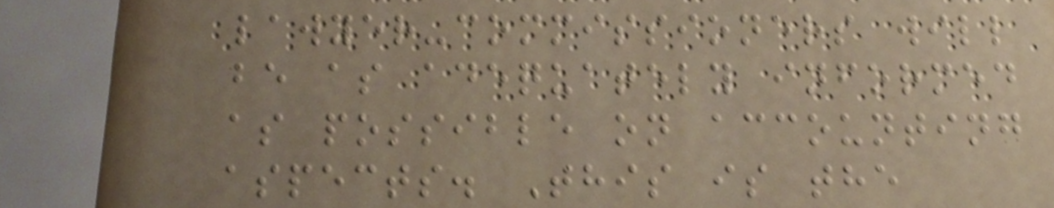lawyer-commissioners will
be as adequately informed
as possible on accounting
aspects. This is the
